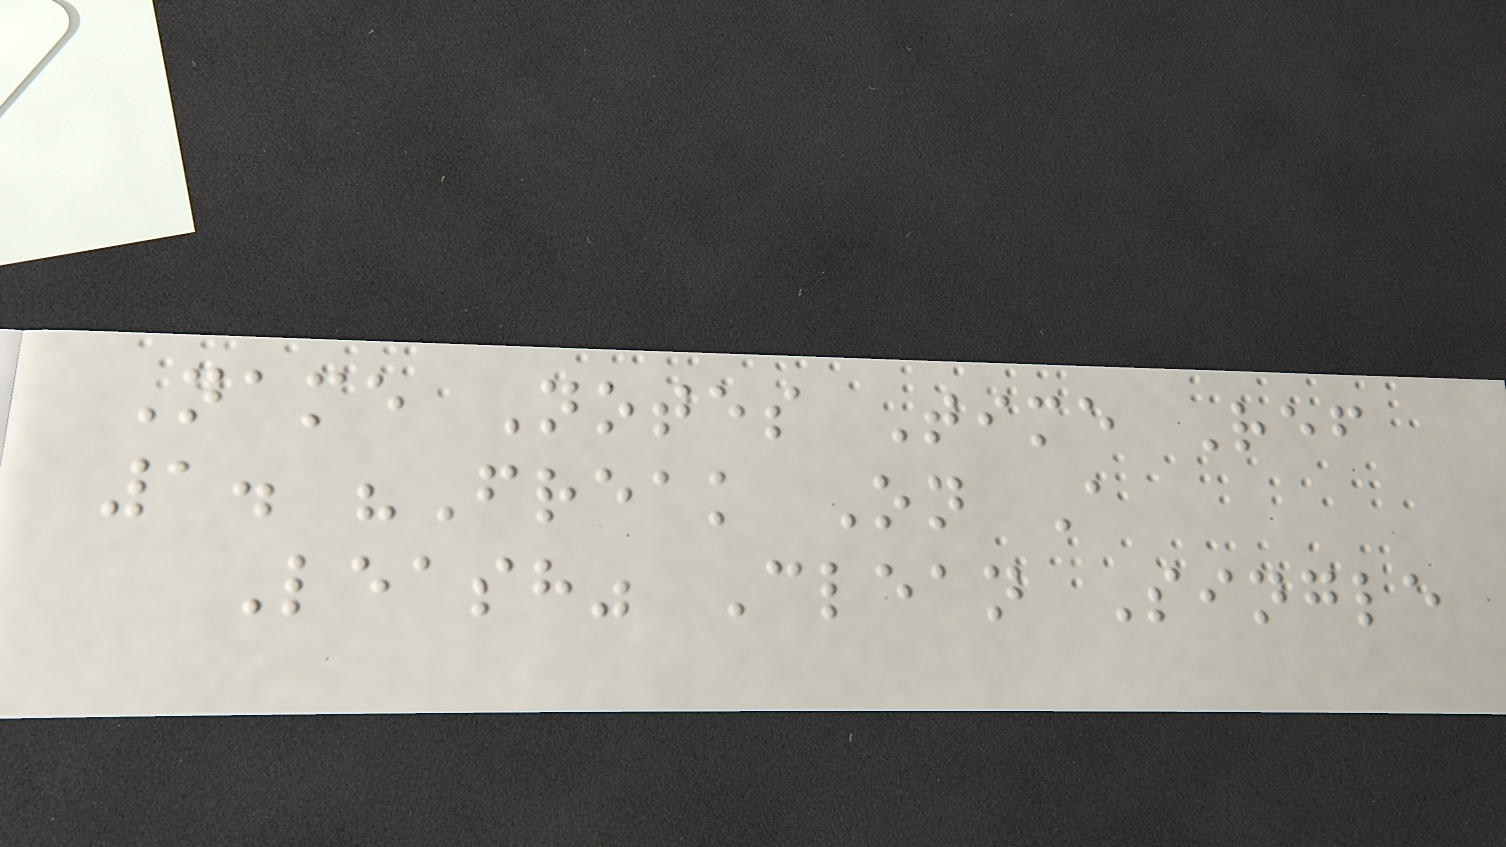Name Notes Time Ref
1. "Freak On A
Leash" Clean Single
